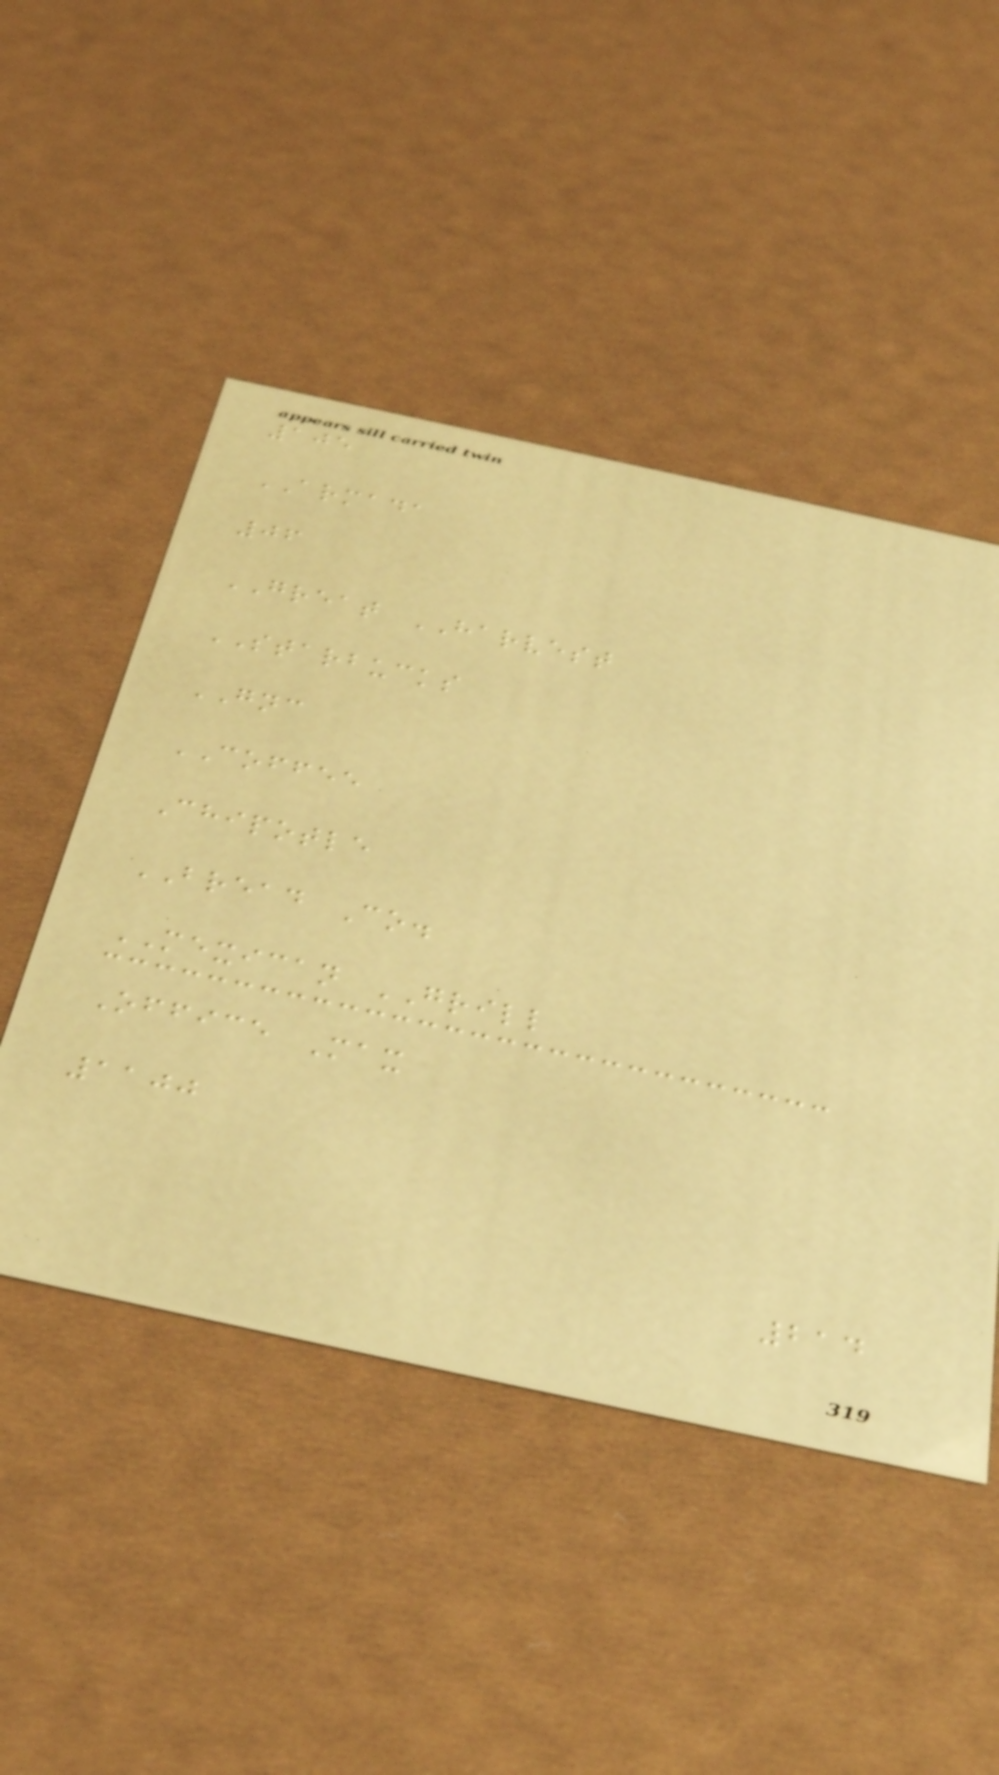105
ARMADA
06
GREAT HARVEST
STARBUCKS
GNC
COFFEE
Chipotle
BREAD Co.
MEXICAN GRILL
Office Max
1100
214
